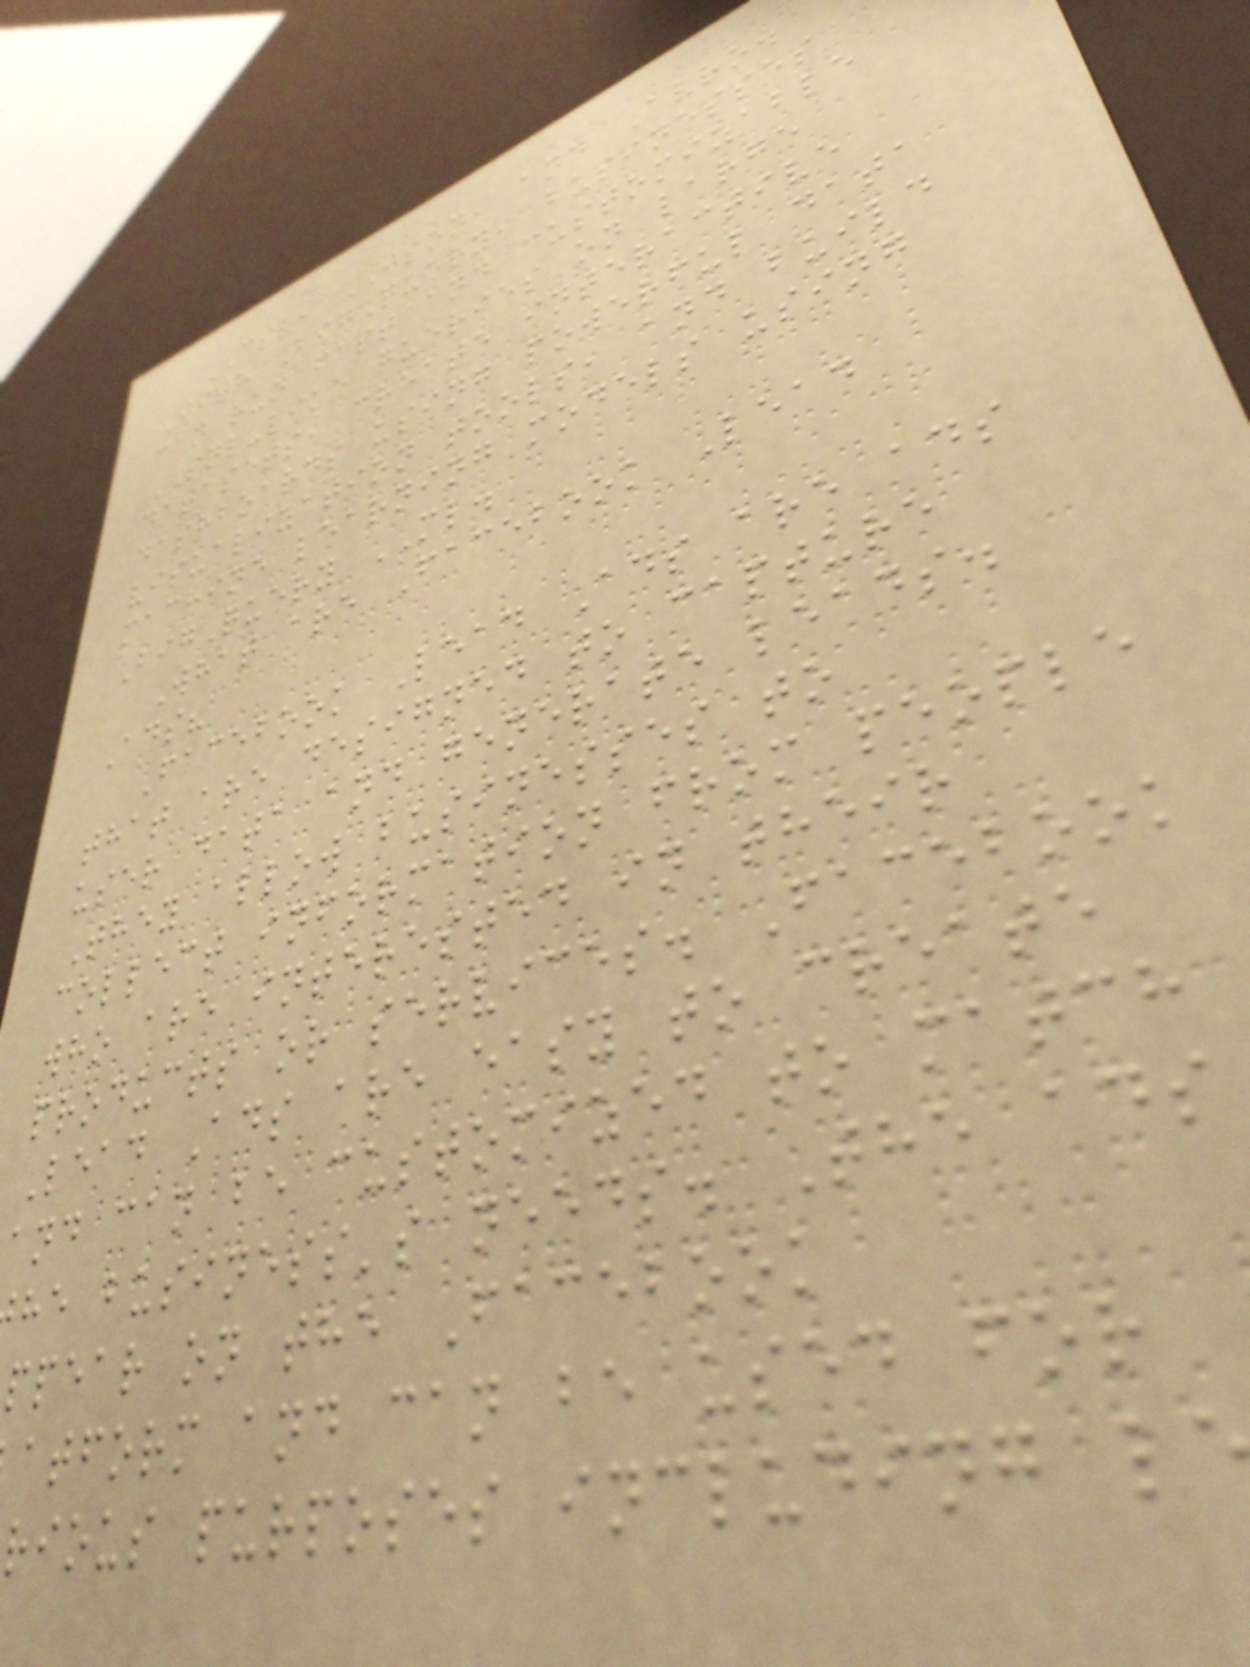CSV, JSON, and Avro.
With BigQuery, businesses
can run fast and customizable
SQL-like queries on large
datasets, create interactive
dashboards using powerful data
visualization tools, and build
machine learning models using
BigQuery ML.
What are Facebook Lead
Ads?
Facebook Lead Ads are ads
that are designed to capture
user data and generate leads.
They allow businesses to
collect information from people
who are interested in their
products or services. Facebook
Lead Ads are easy to create
and can be customized to match
he business's needs. The ads
ppear on the Facebook
atform and can be used for
rious purposes including l
